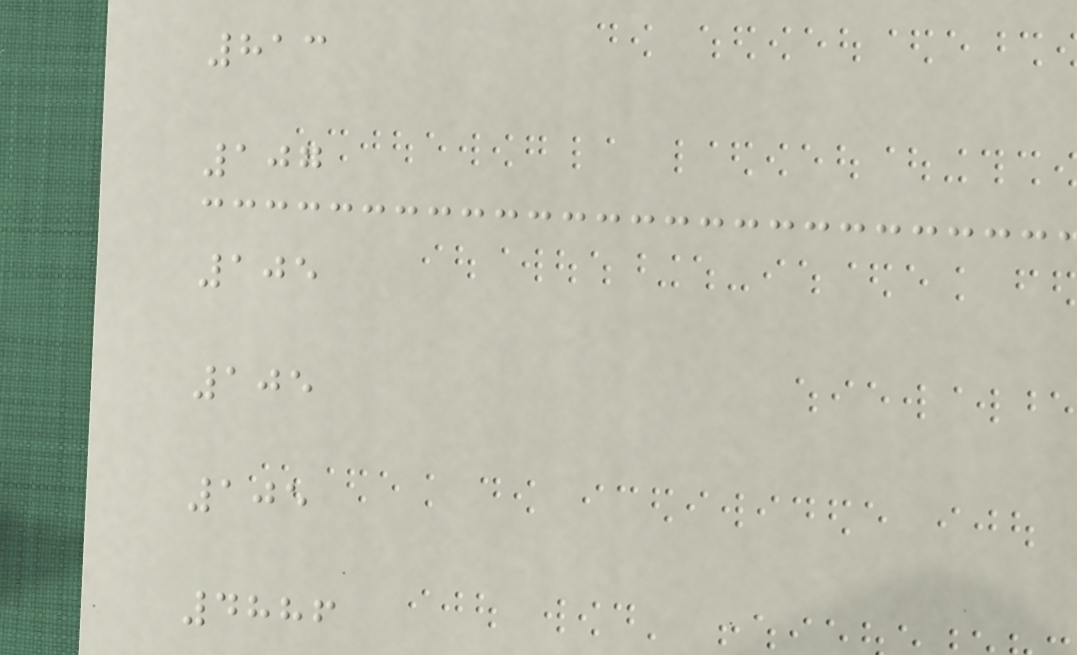813
107
105
105
105
4886
